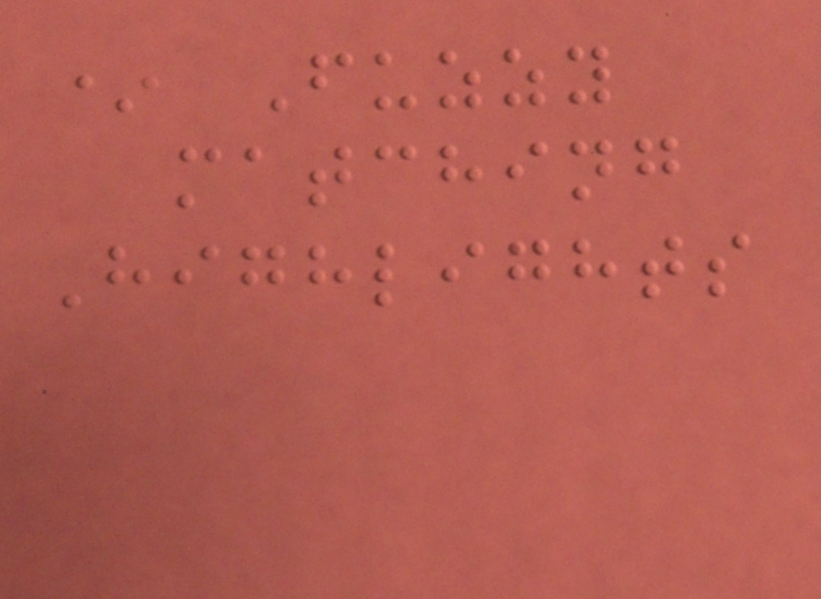* Fuzzy
matching
Highlights
